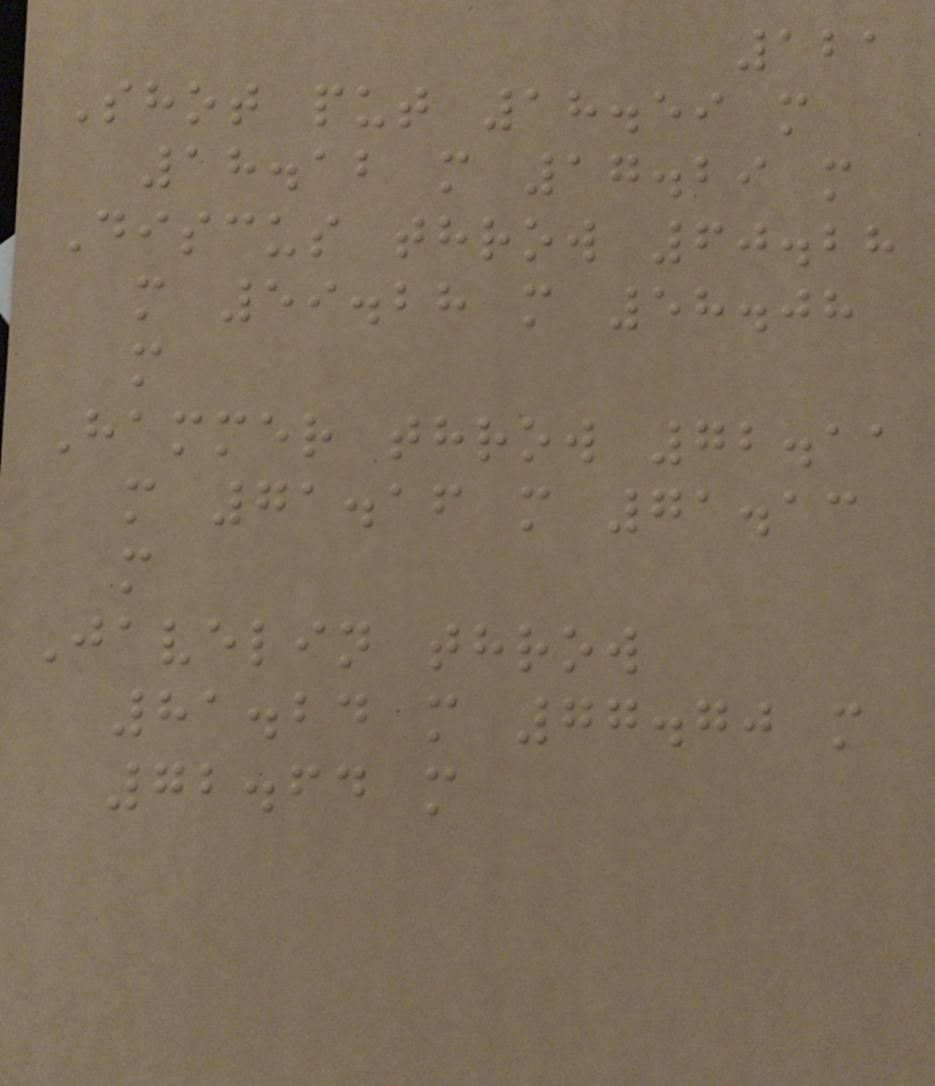121
Shot put 18.59 m
18.12 m 17.29 m
Discus throw 60.28
m 59.28 m 58.08
m
Hammer throw 72.11
m 71.16 m 71.13
m
Javelin throw
81.24 m 77.70 m
72.64 m
